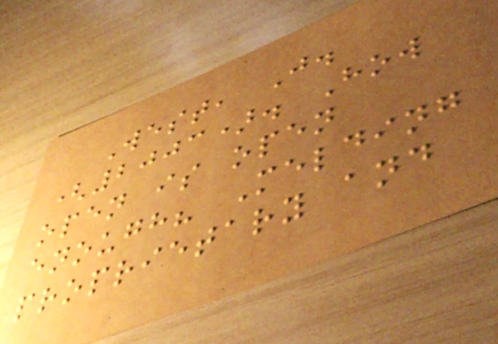West, J.
(2003). How
open is open
enough? Melding
proprietary and
